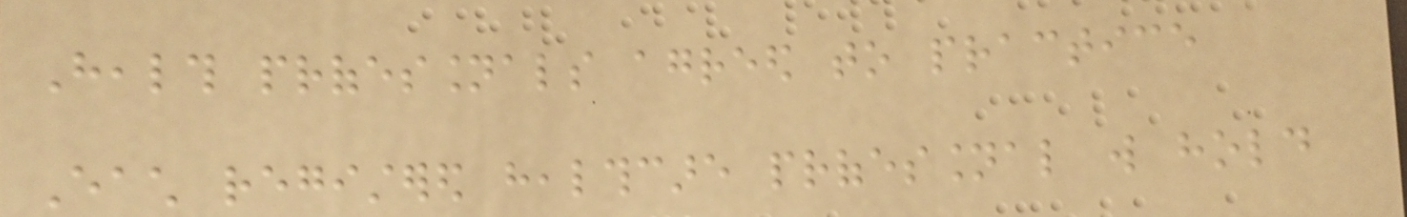Health professionals agreed to practice
Each registered healthcare professional will hold
